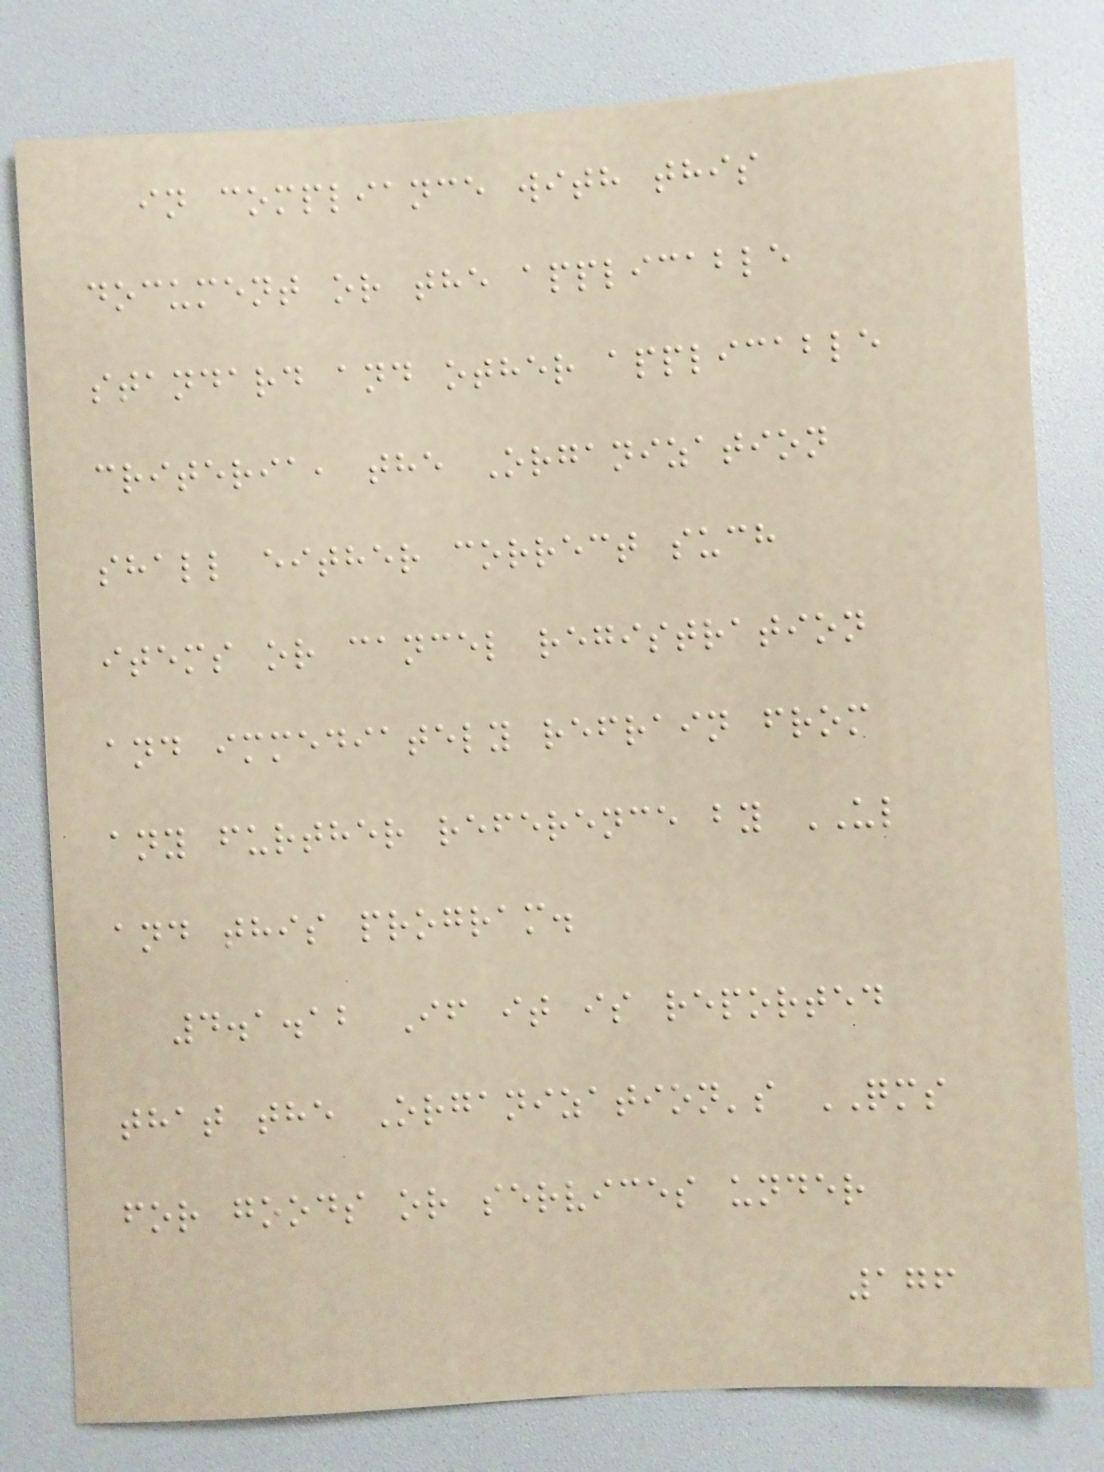in compliance with this
document or the applicable
standard and other applicable
criteria, the Organization
shall either correct such
items or cancel registration
and immediately refrain from
any further reference by UL
and this program.
4.1.12 If it is reported
that the Organization's QMS
for goods or services under
176
